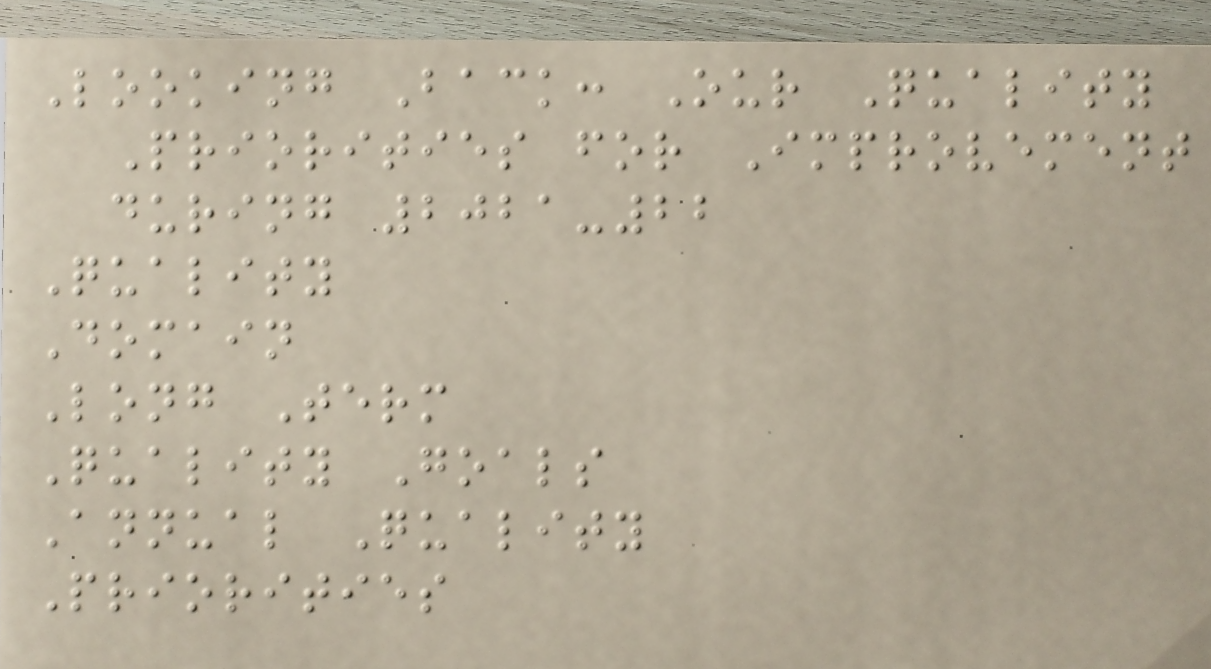Looking Back: Our Quality
Priorities for Improvement
during 2021-22
Quality
Domain
Long Term
Quality Goals
Annual Quality
Priorities
